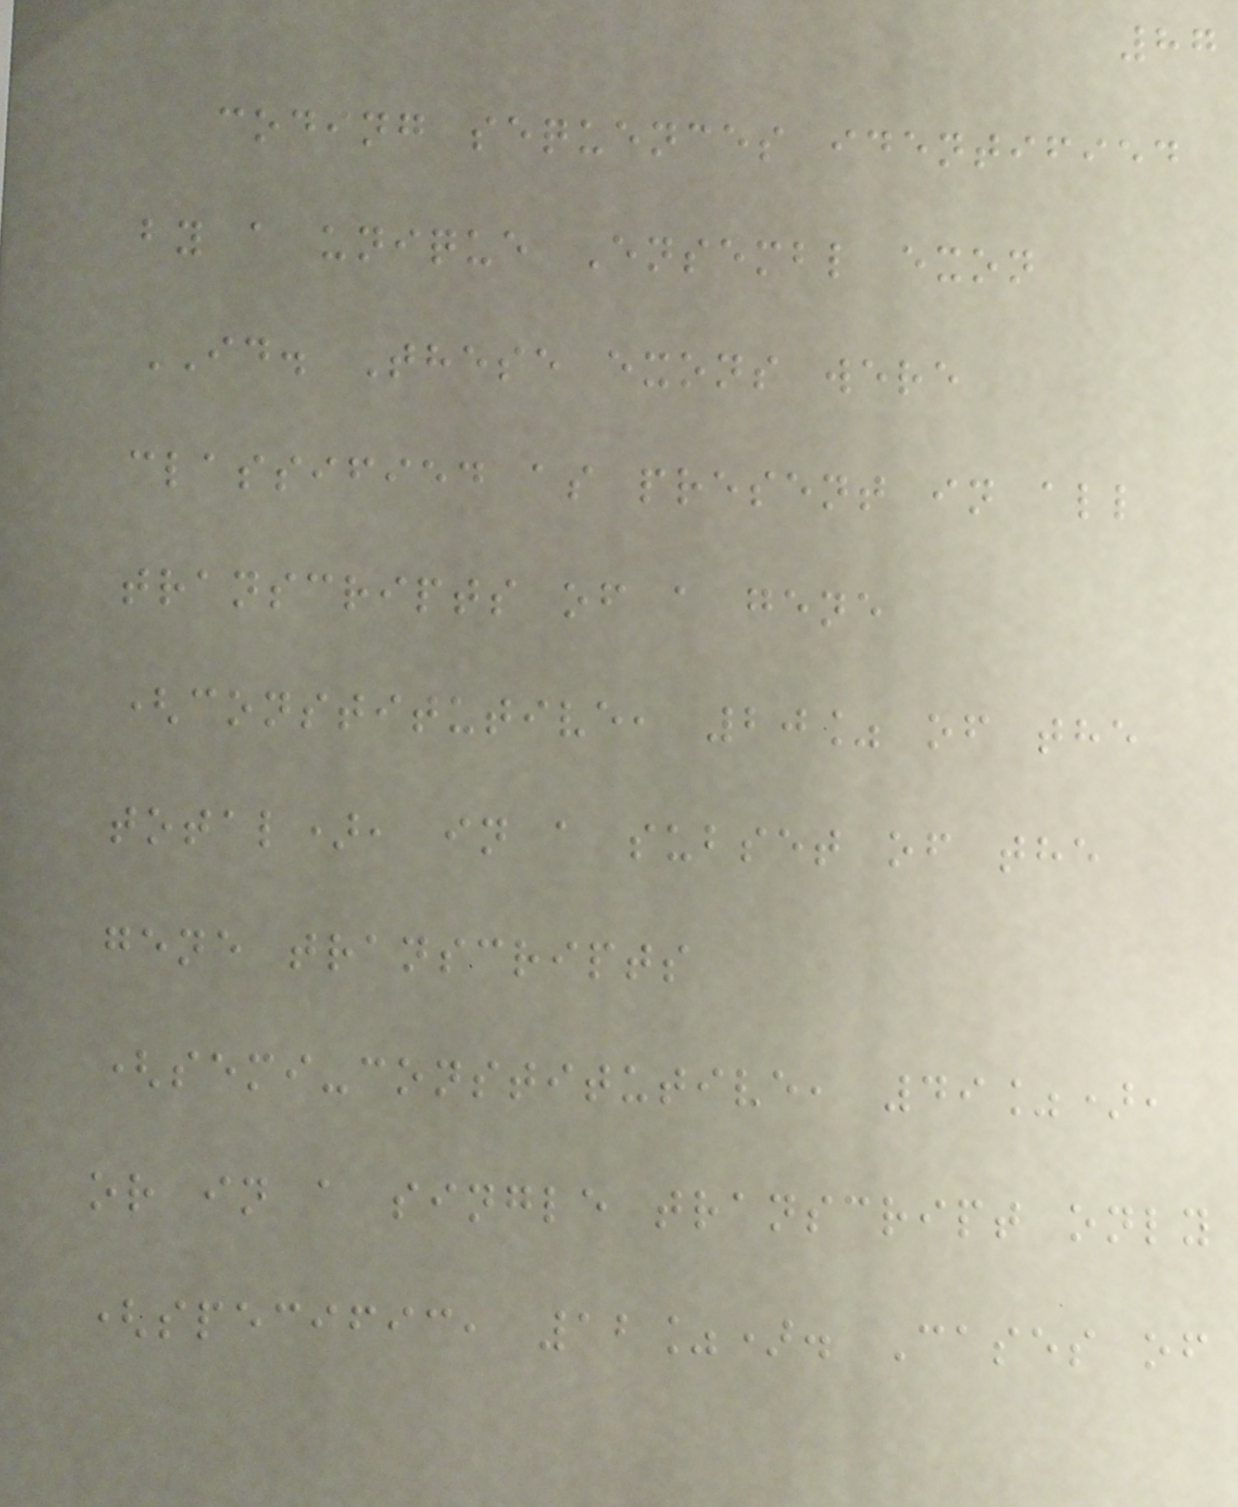87
coding sequences identified
by a unique Ensembl exon
ID. These exons were
classified as present in all
transcripts of a gene
(constitutive, 20% of the
total), in a subset of the
gene transcripts
(semi-constitutive, 49%),
or in a single transcript only
(specific, 12%). Cases of
